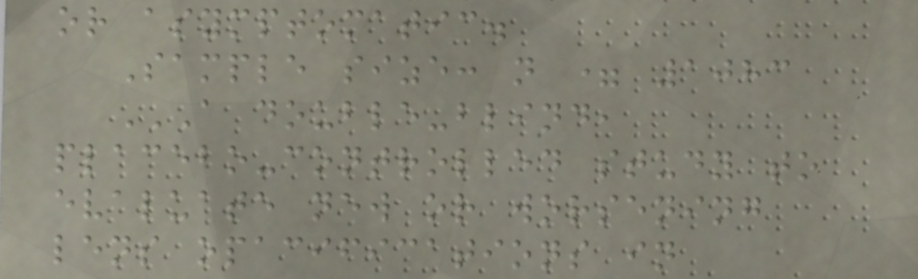or asymptomatic.
Sample size: n = 1083
A DOUBLE-BLIND,
PLACEBO-CONTROLLED STUDY TO
EVALUATE NEW OR WORSENING
LENS OPACIFICATIONS IN
